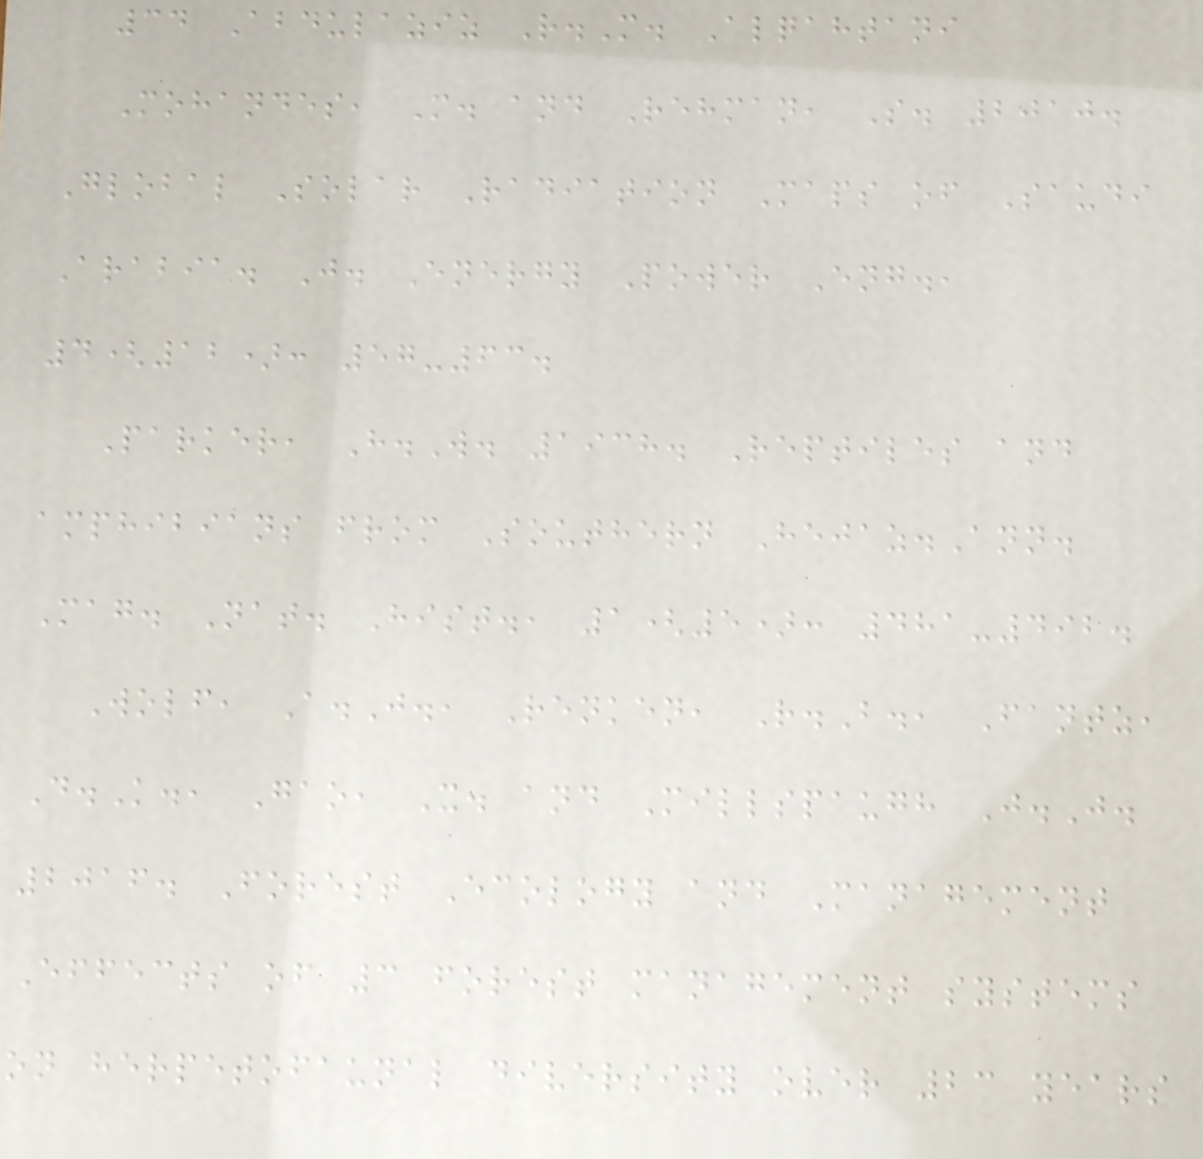34 Abdulaziz R.M. Alqahtani
Mohandes, M. and Rehman, S. 2010.
Global Solar Radiation Maps of Saudi
Arabia. J. Energy Power Eng.,
4(12): 57-63.
Parker, H.W. 1938. Reptiles and
amphibians from Southern Hejaz.Ann.
Mag. Nat. Hist., 1(5): 481-492.
Wolf, A.J., Renken, R.B., Fantz,
D.K., Gao, X. and Millspaugh J.J.
2016. Forest Ecology and Management
Effects of 3 forest management systems
on herpetofaunal diversity over 23 years
